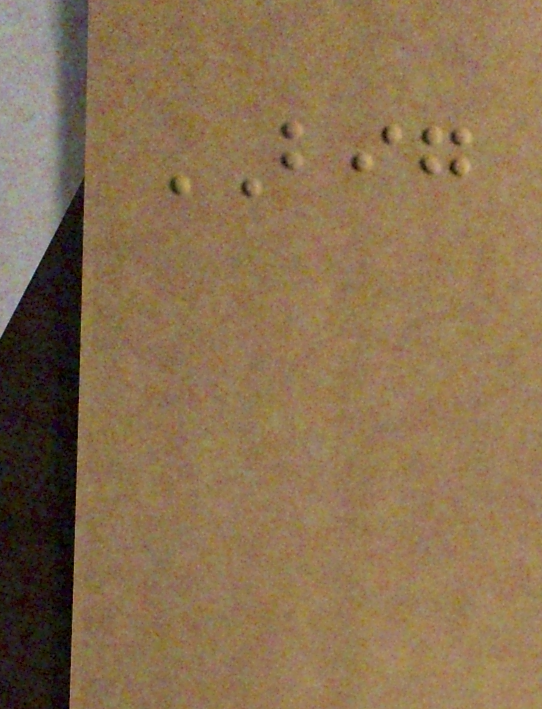BIG
